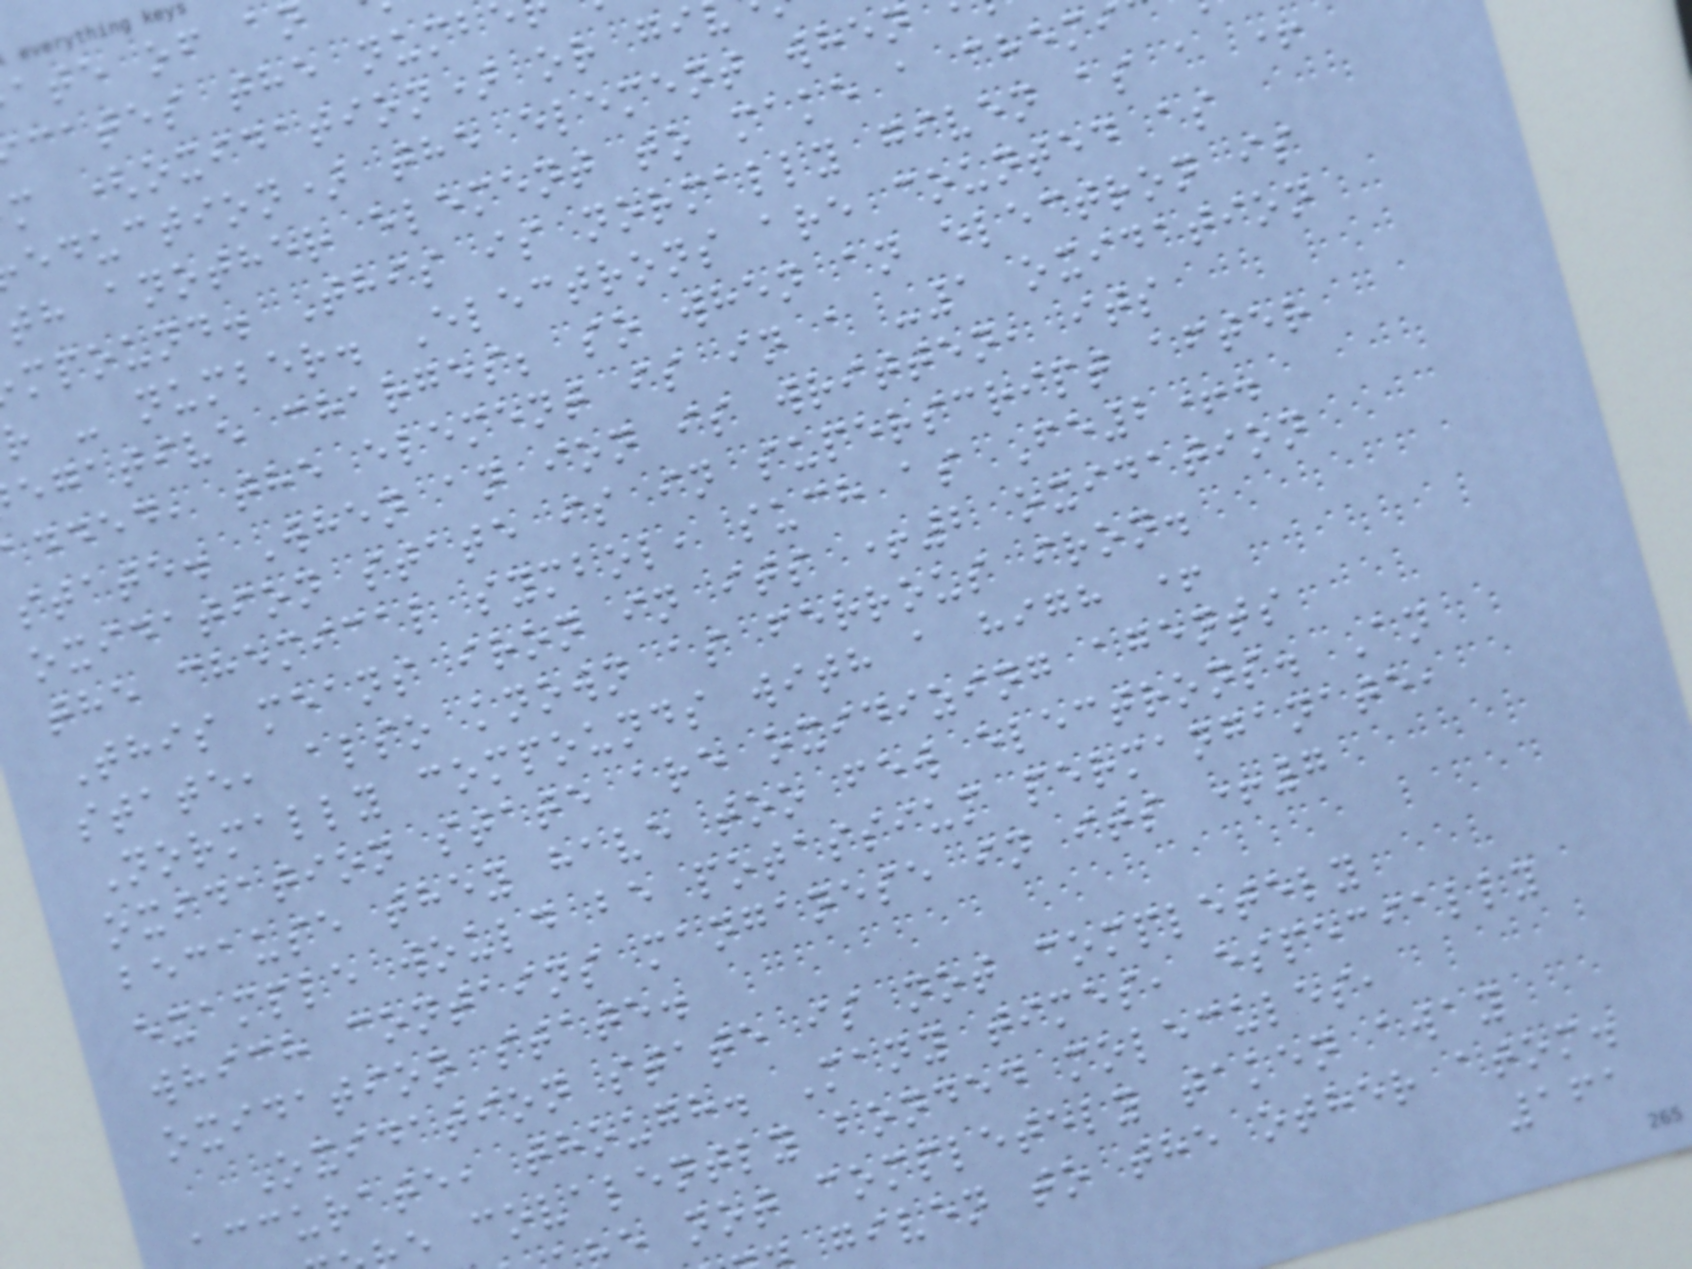cates the numb
m (oxidation) or gi
eduction) the element when
th another element to make a chemi
mpound. This is normally given as a +
r - number. Electrons are counted as
egative charges; so when an electron is
dded, the element is in a -1 oxidation
state. When an ion is written, its
oxidation state is in superscript after
the chemical symbol, such as Fe2+.
This means iron in its +2 oxidation
state, also known as ferrous iron.
Normally compounds with a high +
oxidation state are oxidizing agents
because they have too few electrons. An
example would be potassium permanganate,
which contains manganese in its +7
oxidation state.
Oxidation state is not completely
accurate, though. Many times, especially
e covalently bonded molecules,
e not completely taken away
given to the other atom.
161
